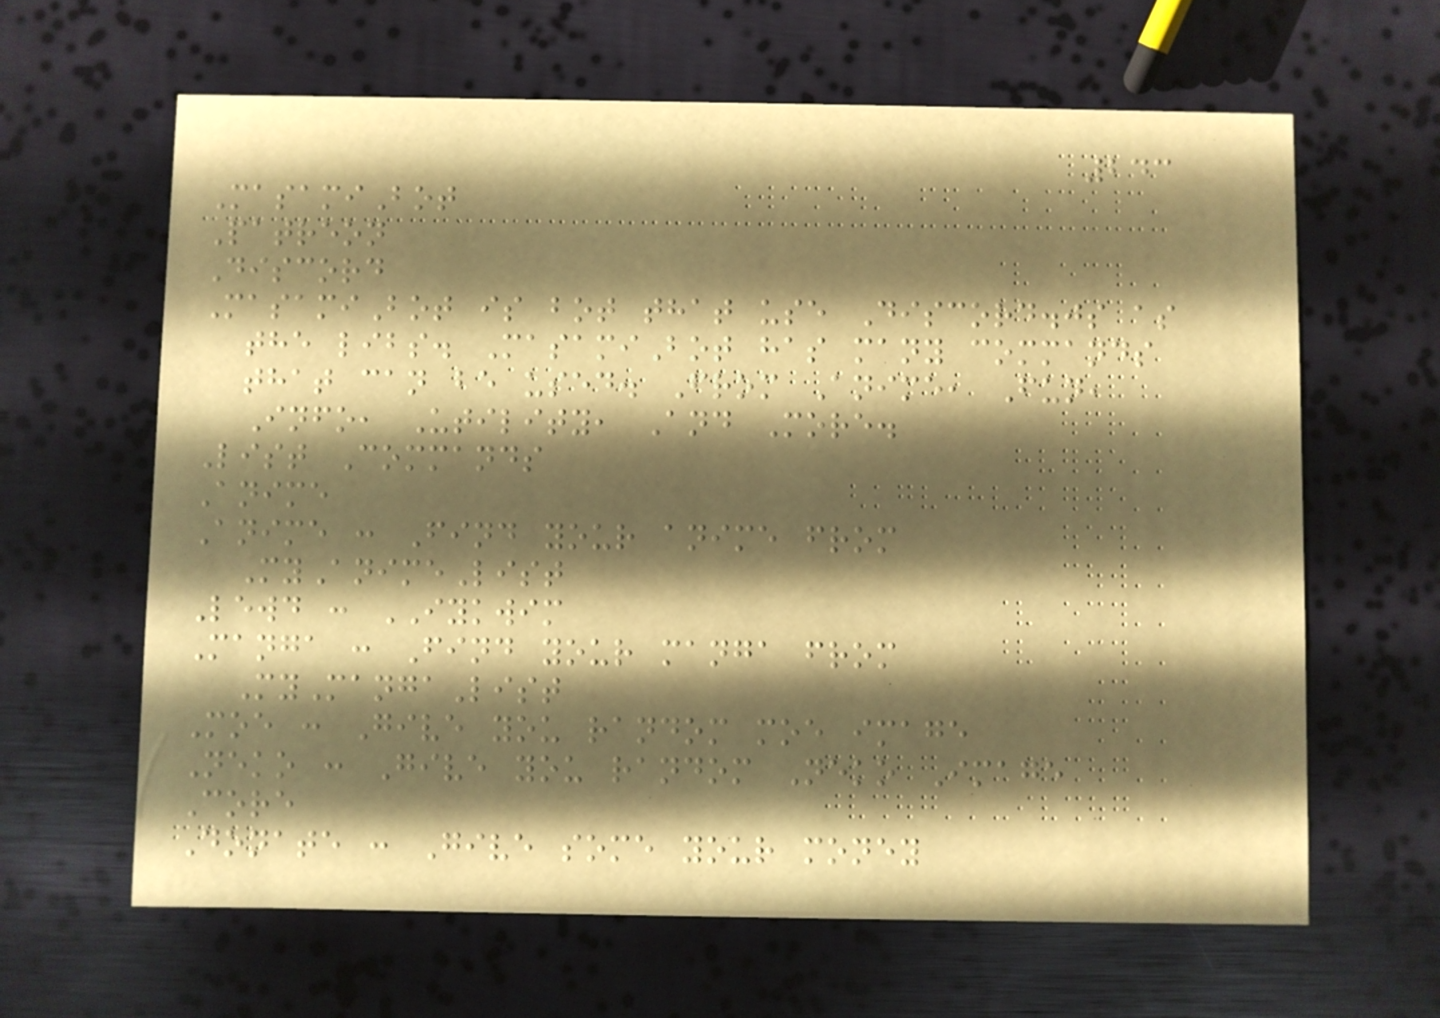243
MasamiBot
Patreon
Discord
MasamiBot is bot that use Discord.js as
the libs. MasamiBot has many commands
that can be used. From Anime, Fun,
Info, Utility, And More.
List Commands
Anime
Anime : Find your anime from
MyAnimeList
Lewd : IYKWIM
Manga : Find your manga from
MyMangaList
Moe : Give you random moe image
Neko : Give you random Neko Image
Core
Donate : Give some your money
